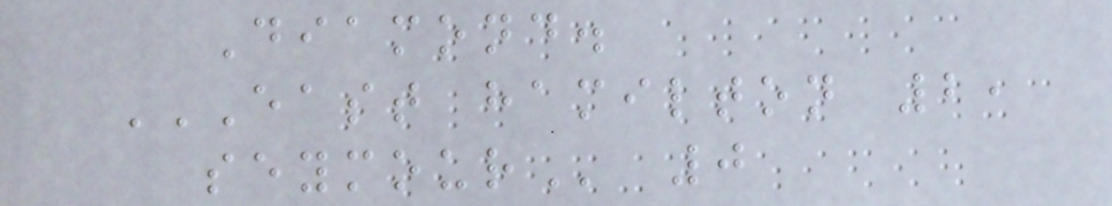Diamond.
EAST HAMILTON 2,
SEYMOUR 0
